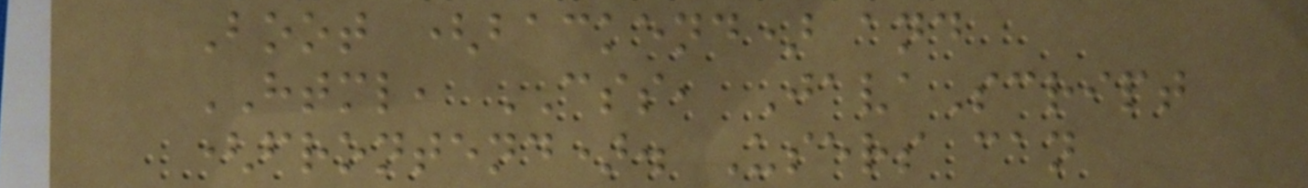Boot (backend) and
HTML, CSS, JavaScript
(frontend). Users can
